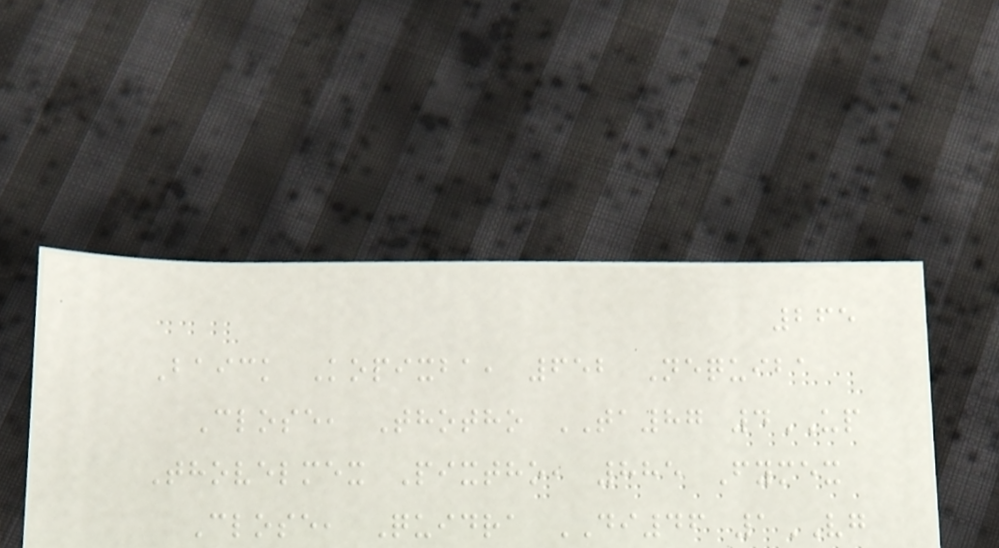265
Baick Kopixba, 652 Nequiba
Close, Thotho TA87 4UP
Thovelmex Pixtho, 885 Fymex
Close, Quidra DI46 1VG
